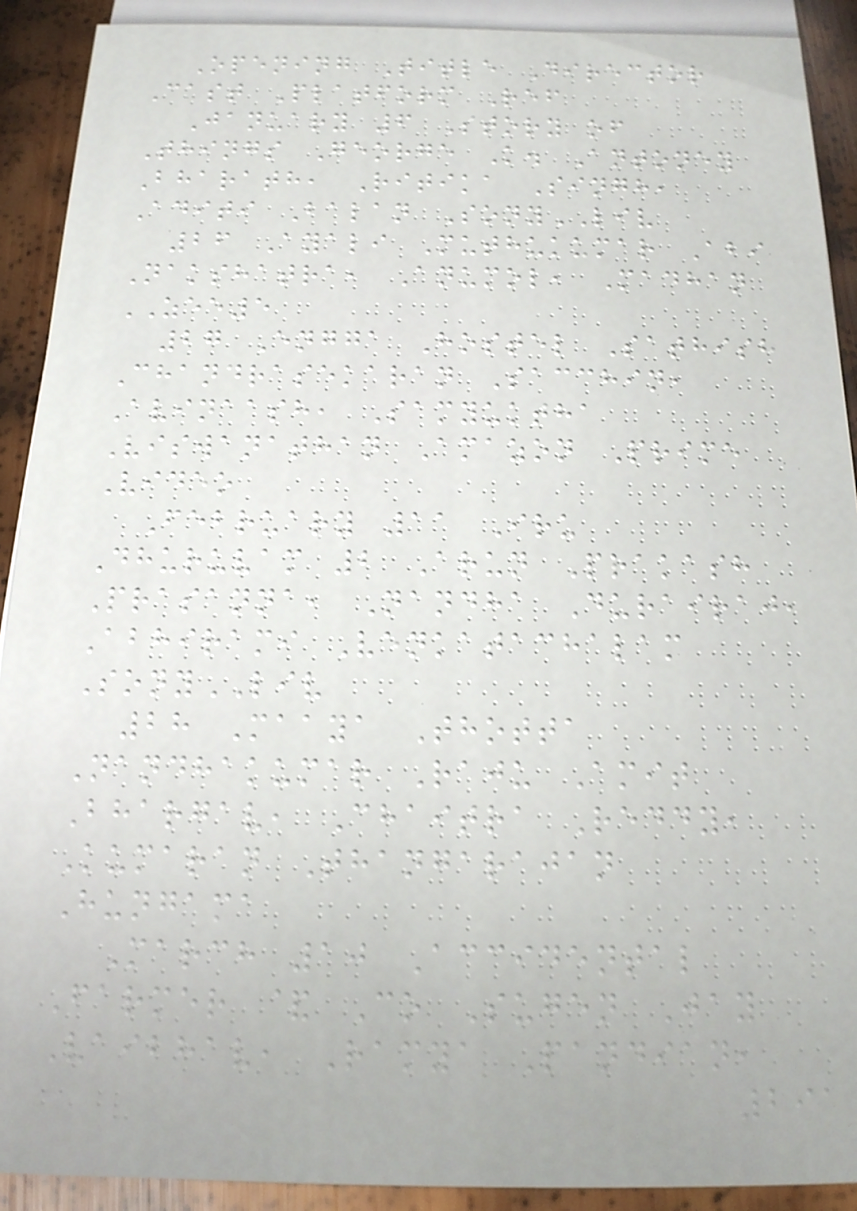Opening Title Director
Cast Platform Ref
January 6 Story of
Things George K. Antoney
Bharath, Ritika Singh,
Aditi Balan SonyLIV
26 Ayali Muthukumar Abi
Nakshatra, Anumol, Madhan
ZEE5
27 Engga Hostel Sathish
Chandrasekaran Sacchin,
Avinaash, Samyuktha
Viswanathan Amazon Prime
Video
February 11 Iru
Dhuruvam 2 Arun Prakash
Prasanna, Nandha Durairaj,
Abhirami Venkatachalam
SonyLIV
28 Maaya Thotta
Nandhakumar Raju Amit
Bhargav, Chaitra Reddy,
Kumaran Thangarajan
Hungama
March 10 Accidental
Farmer & Co Sugen Jay
Vaibhav, Ramya Pandian,
291
